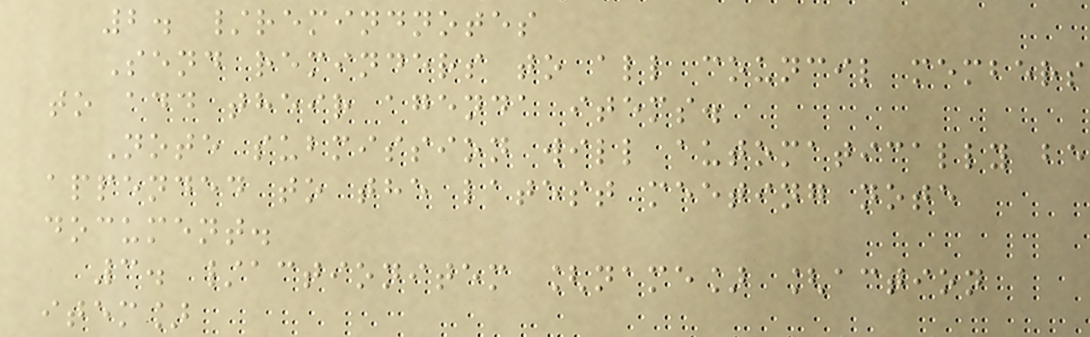2. /remindnotes
Send reminders to all council members
to add their agenda items.
Note submission will automatically be
appended to the latest meeting note
document.
3. /actionitem [name] [action
item]
